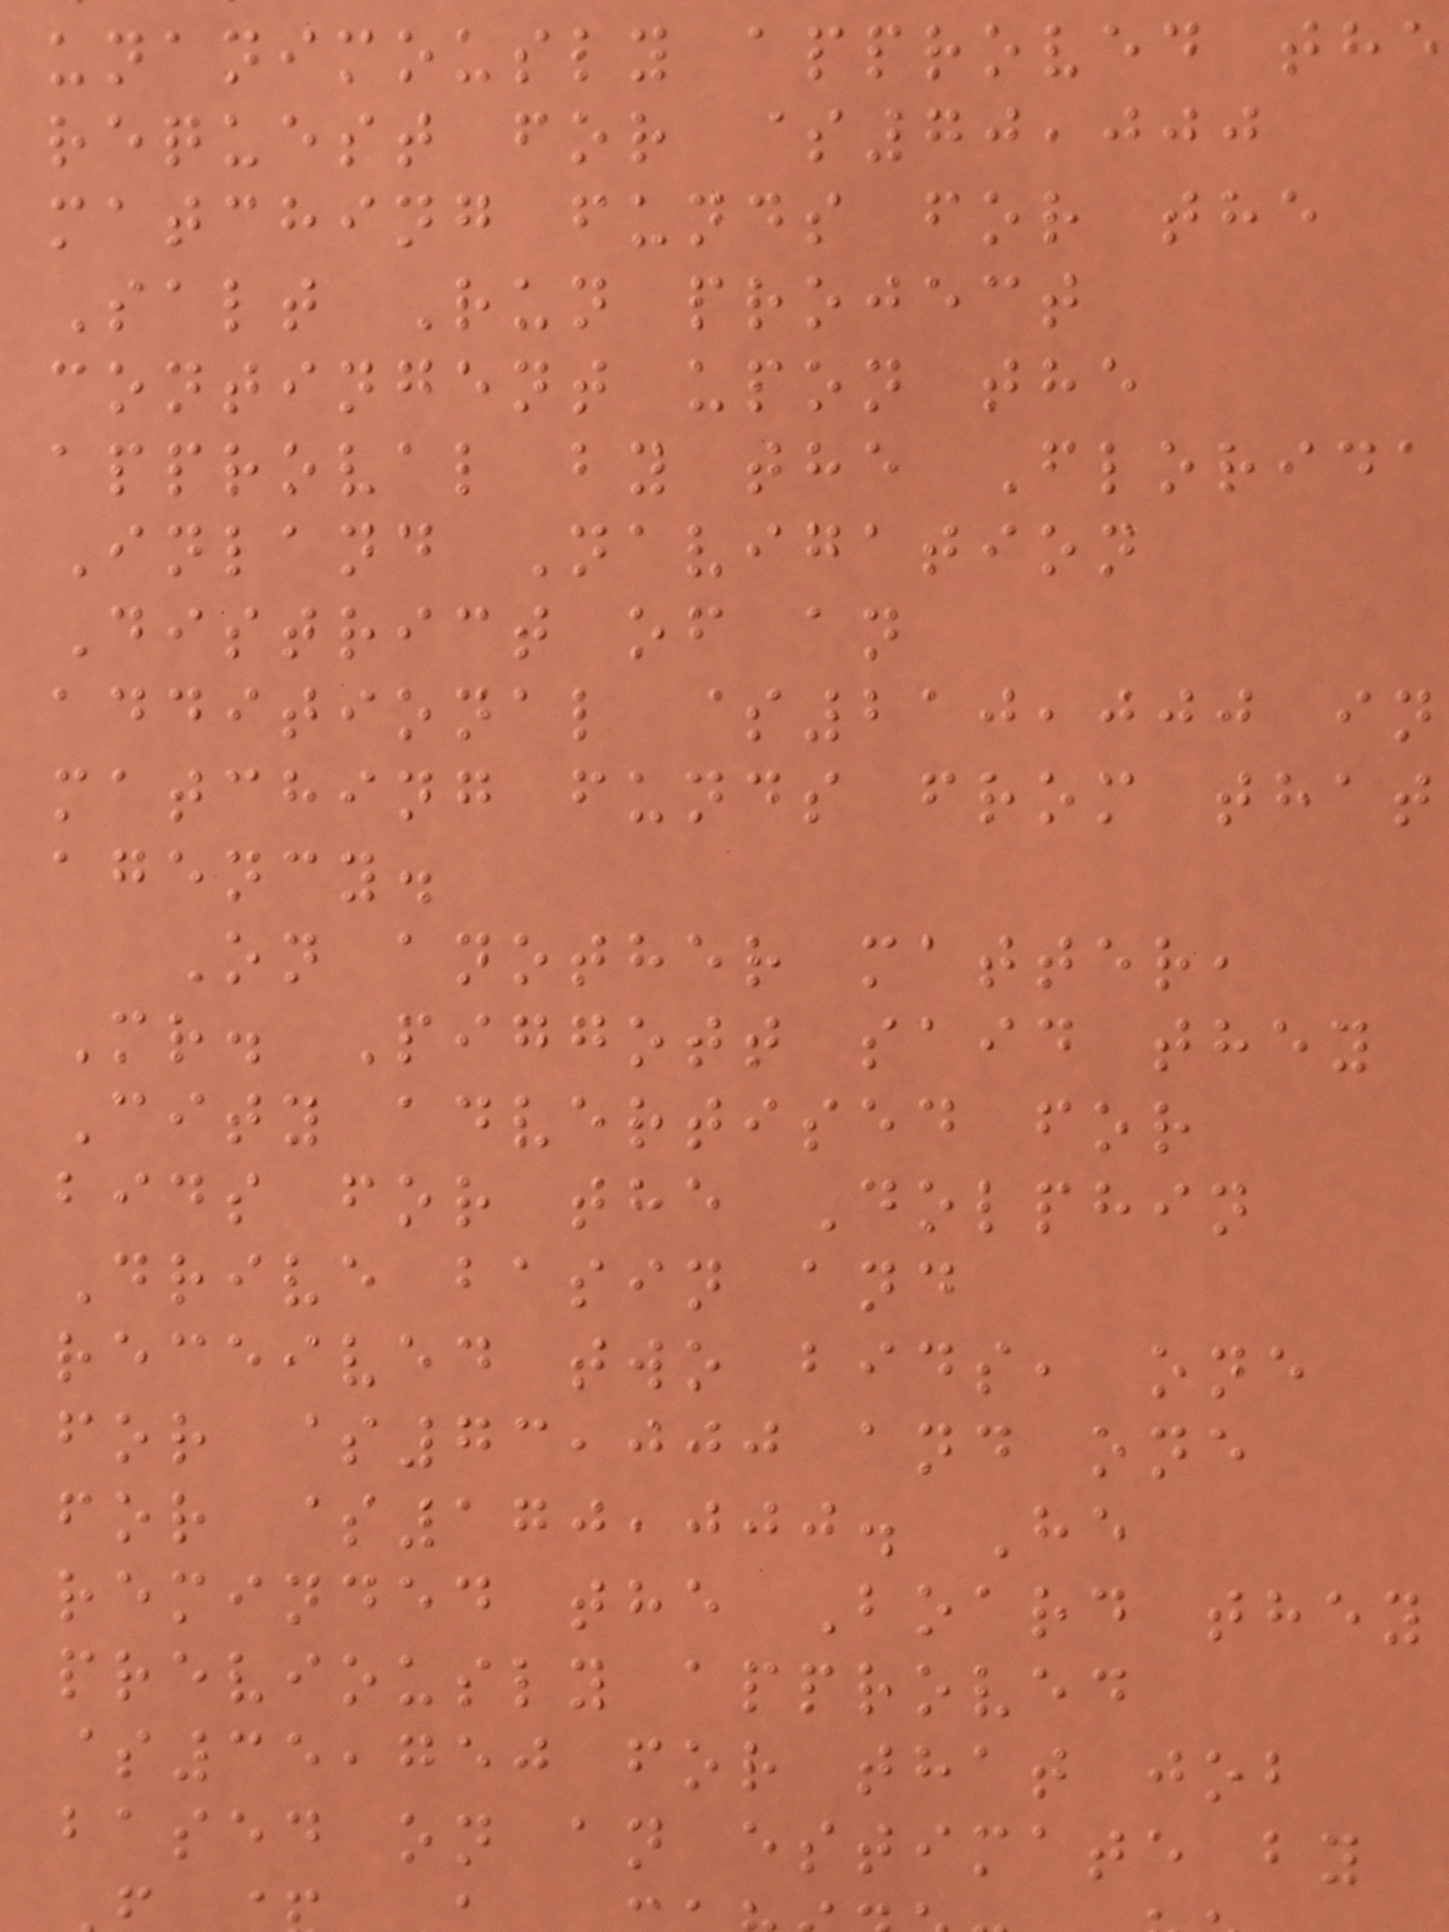unanimously approved the
request for $70,000
matching funds for the
Salt Run project
contingent upon the
approval by the Florida
Inland Navigation
District of an
additional $210,000 in
matching funds from that
agency.
On another matter,
Mr. Piggott said they
City advertised for
bids for the Dolphin
Drive basin and
received two bids, one
for $73,000 and one
for $170,000. He
reminded the Board they
previously approved
$35,750 for that job
based on an estimate by
